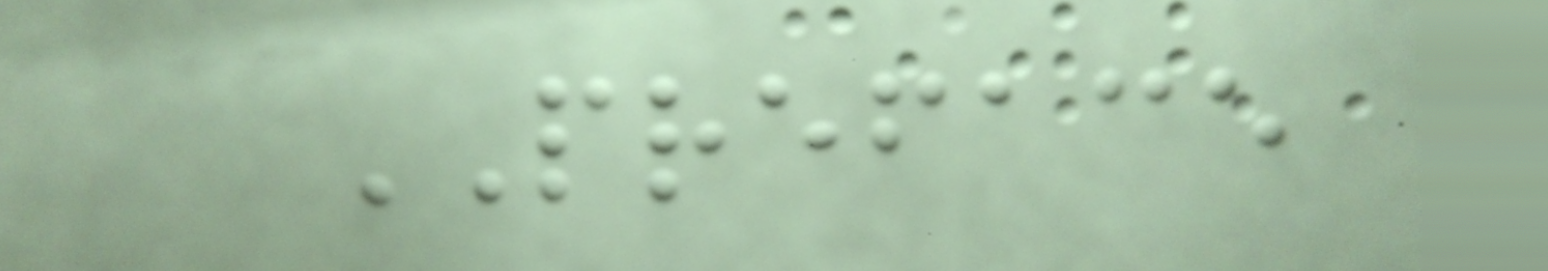PREFACE
